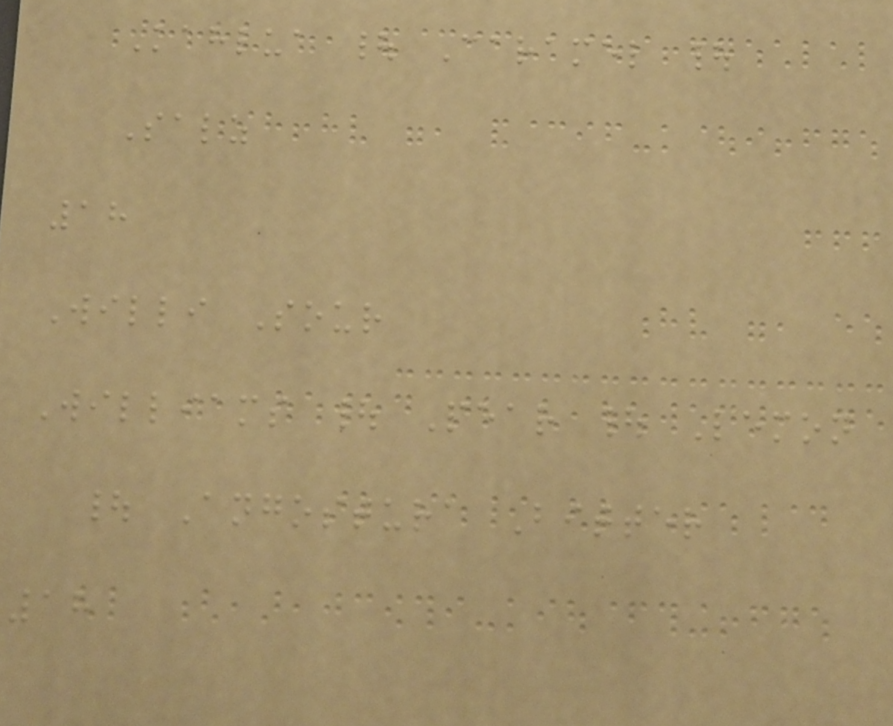Kahlua | Caramel |
Salz
18
Willi Sour
Williams | Pear | Lemon
| Angostura Bitter
18
